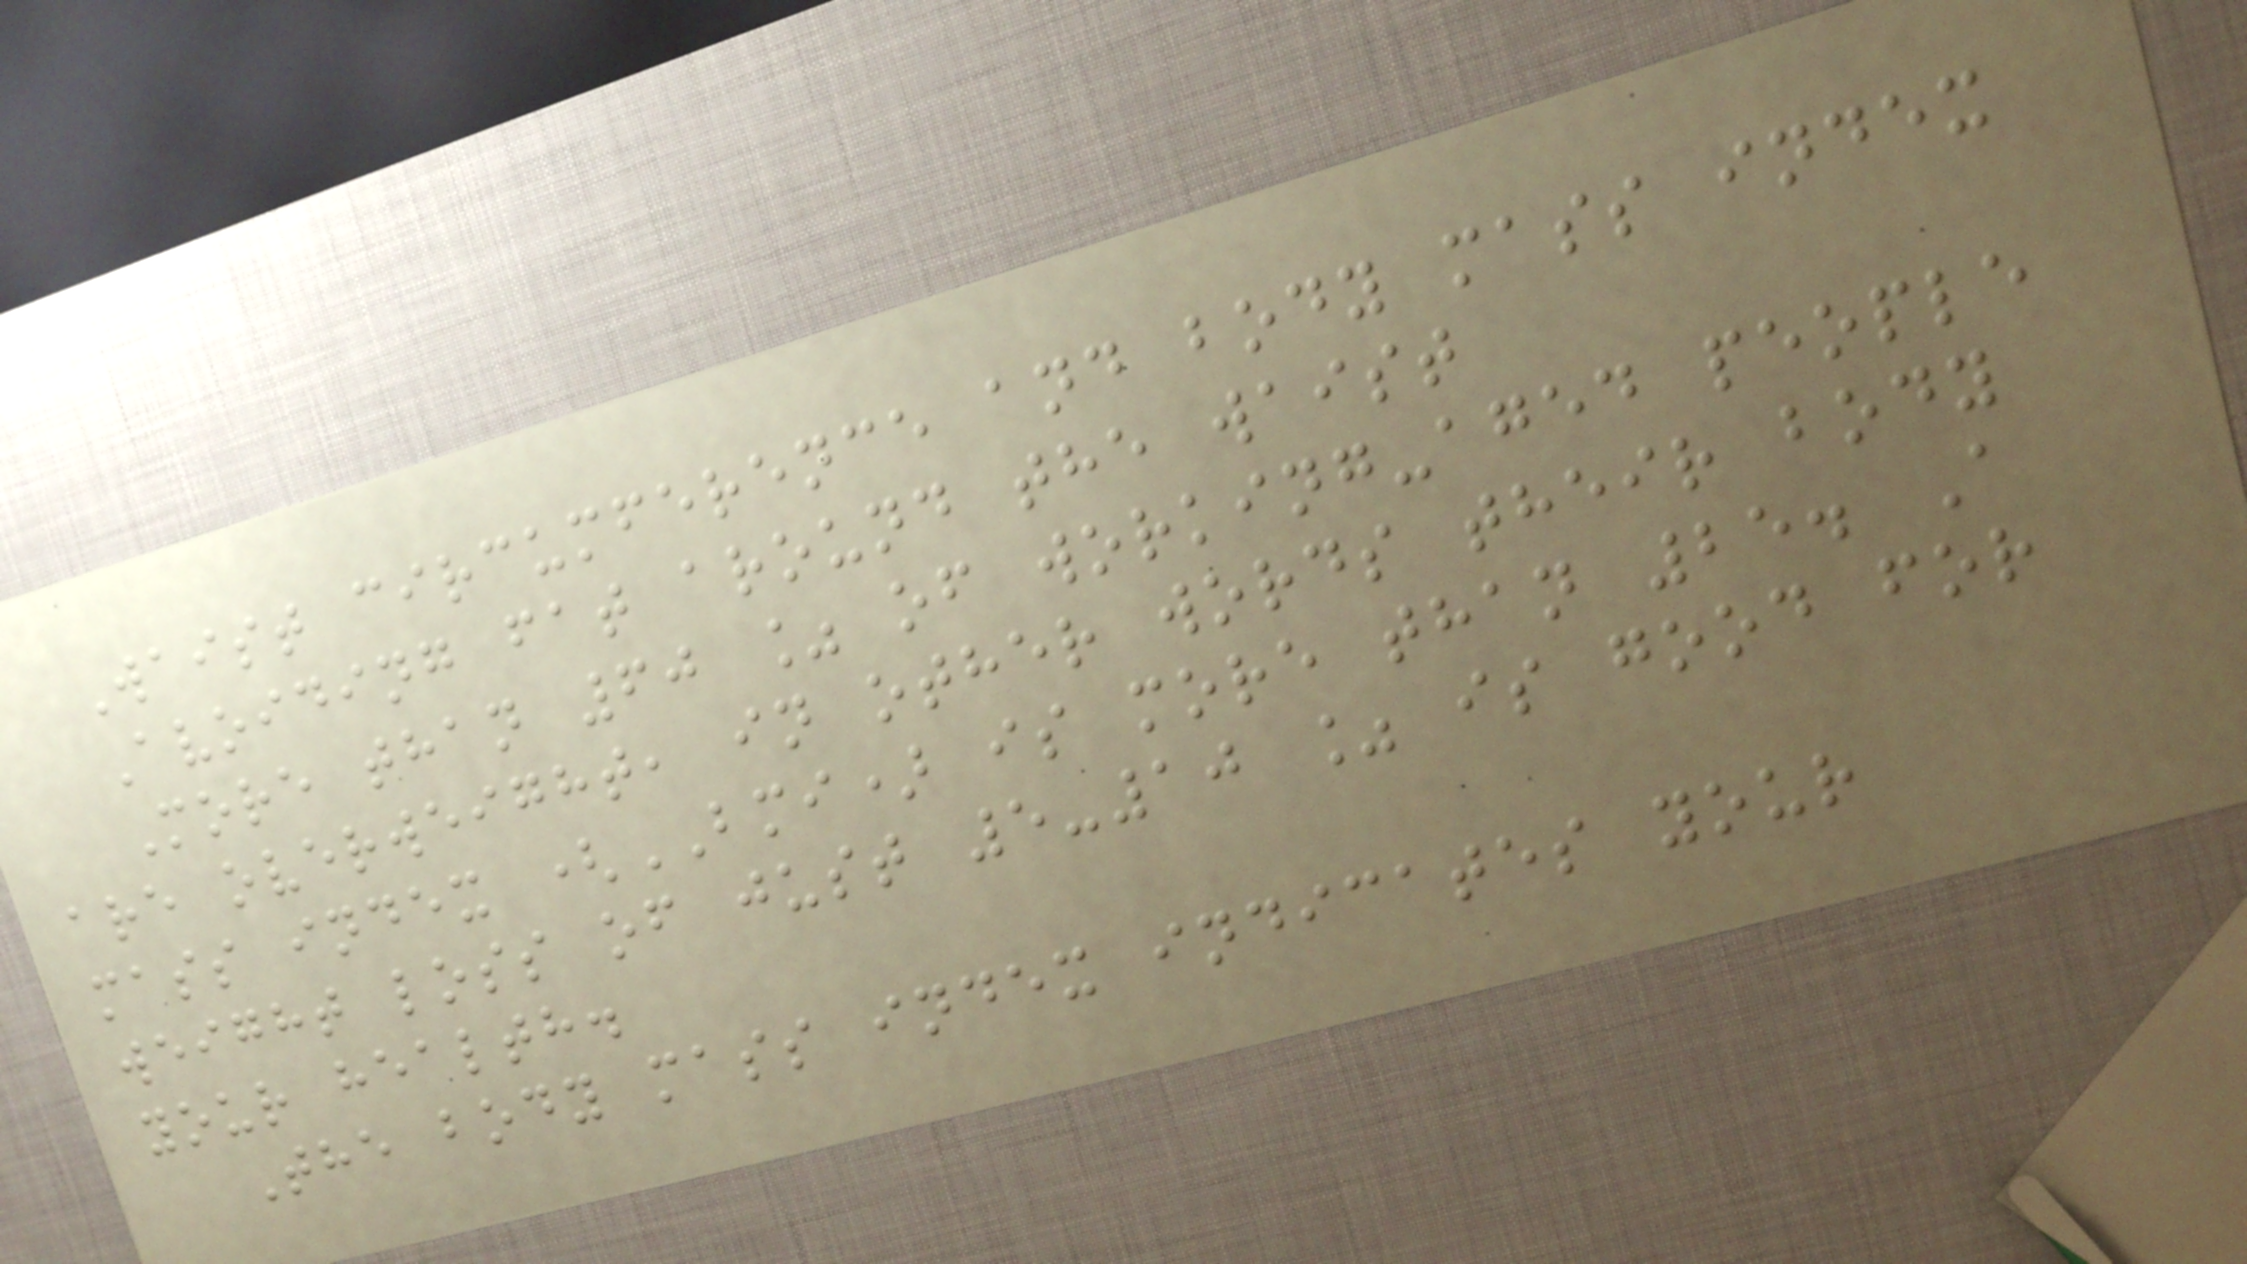Waist circumference and body mass index
Avoiding fat around the waist
More than 60 % of working-aged people
are overweight, in other words their body
mass index (BMI) is more than 25. A
weight loss of just 5-10 % is good for
your health.
The body mass index indicates your
